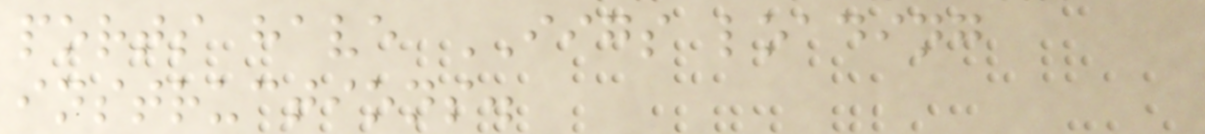ports have IIGS loading
instructions.
